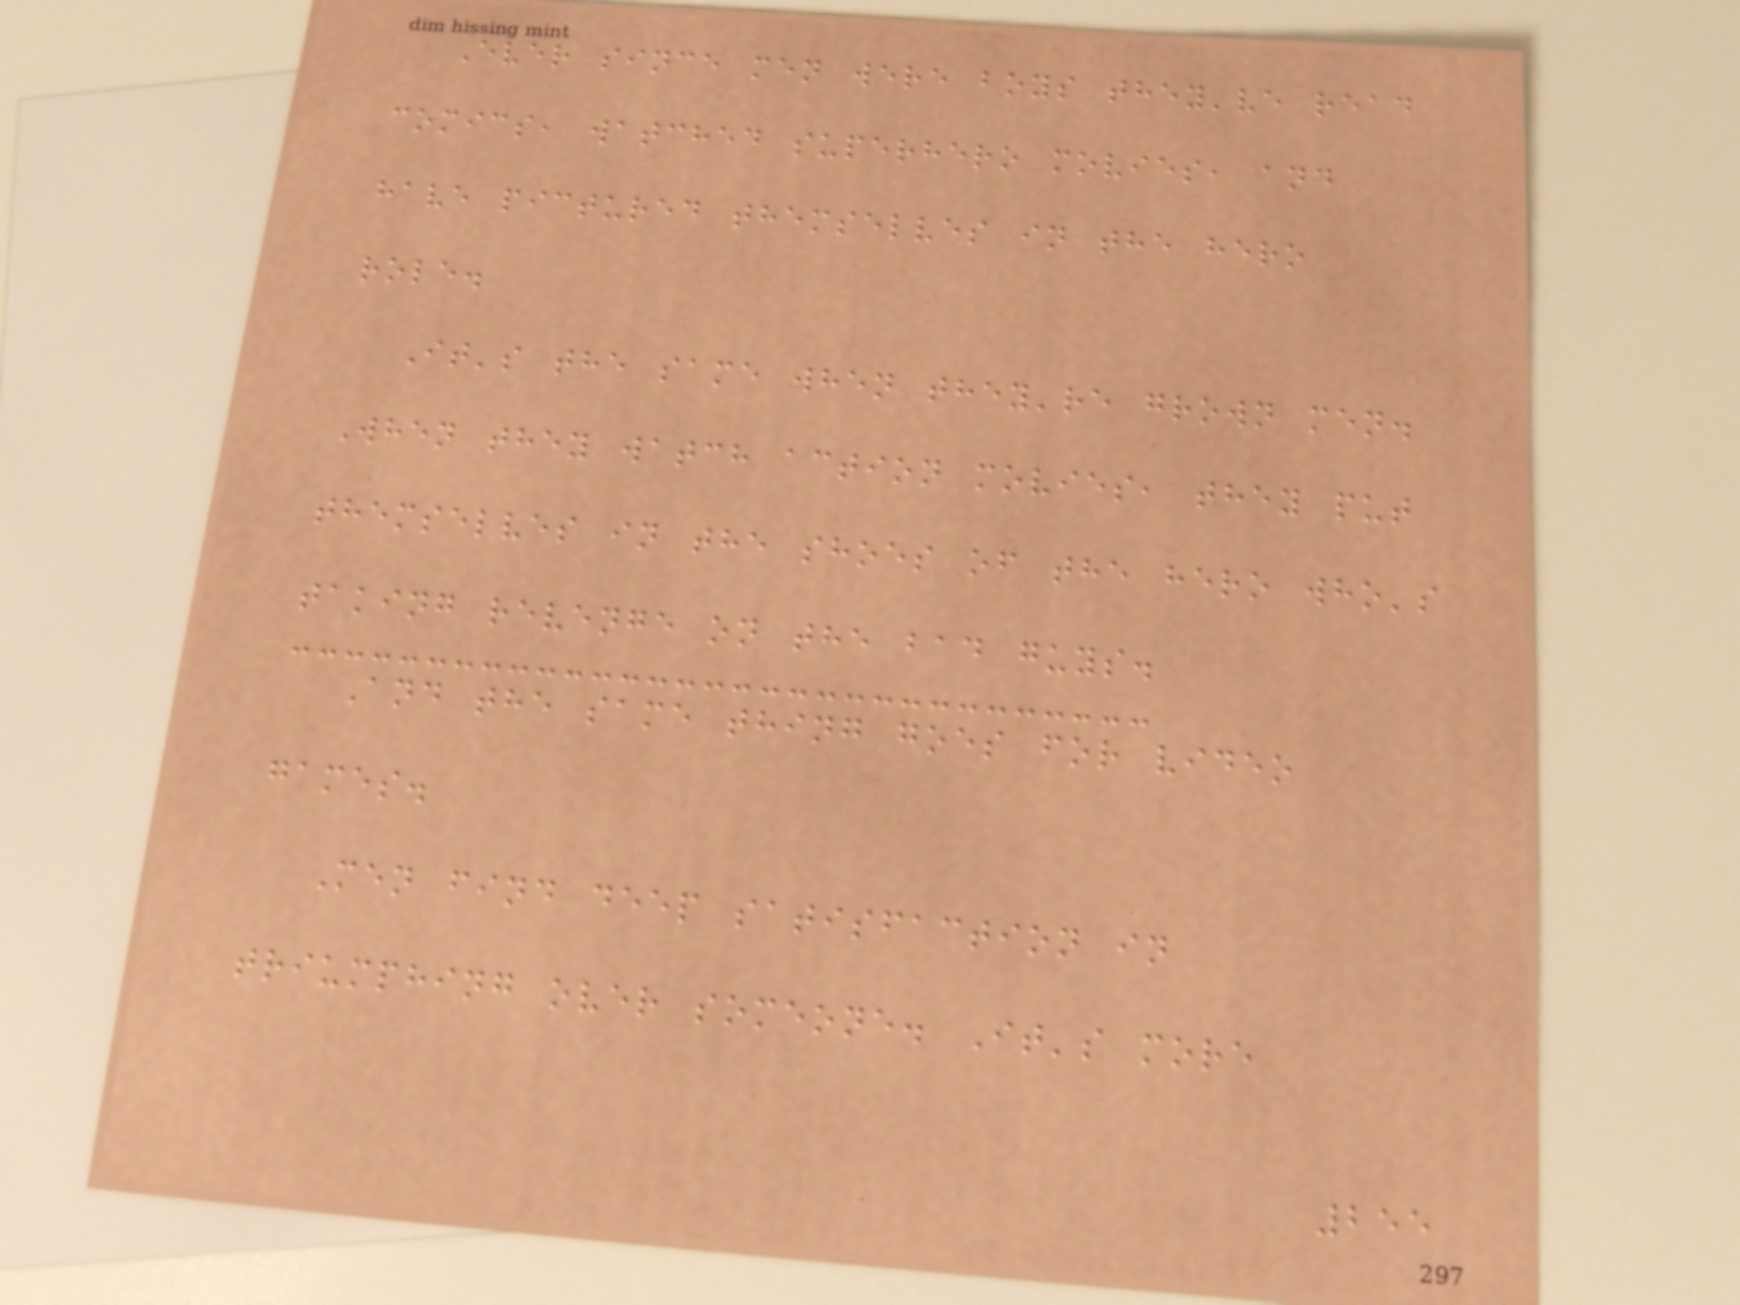Ever since men were boys they've read
comics, watched superhero movies, and
have pictured themselves in the hero
role.
It's the same when they're grown men.
When they watch action movies, they put
themselves in the shoes of the hero who's
taking revenge on the bad guys.
And the same thing goes for video
games.
Men find deep satisfaction in
triumphing over someone. It's more
255
